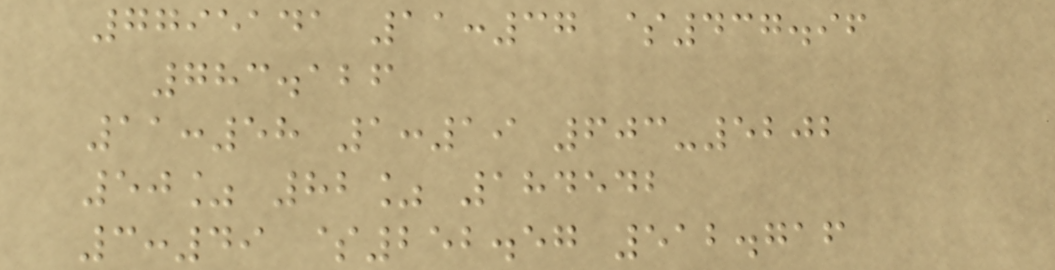7795141 11:37 $437.96
783.126
11:58 1:19 603-5202
50% 82% 184542
3:49 $252.57 512.716
